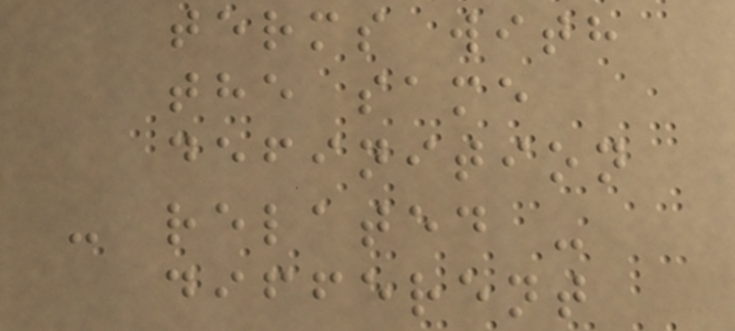terms with
the same
definition
- related -
different
